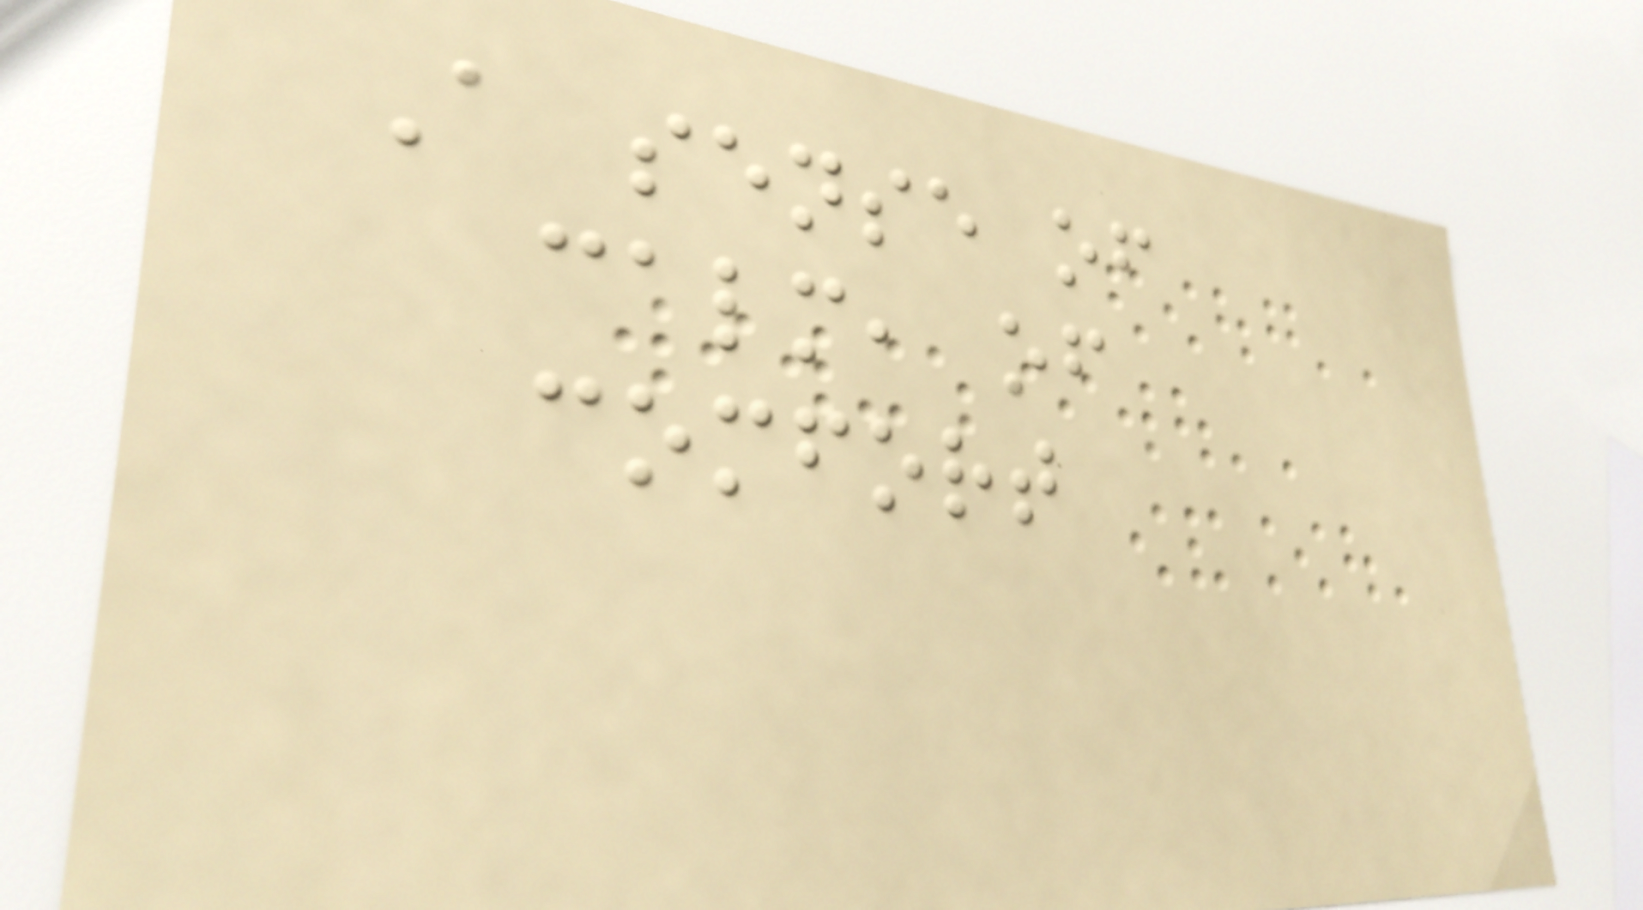A sense of
calm, of
comfort
